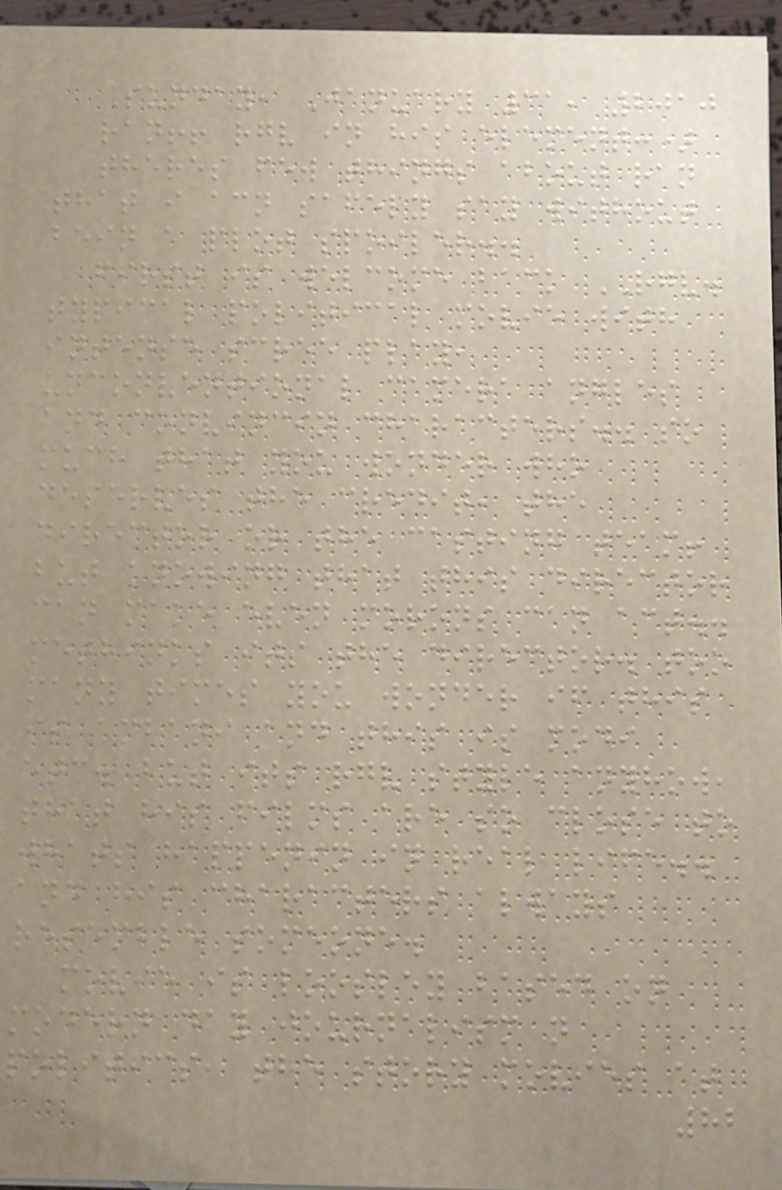Sunday, January 31, 2010
ran!! rgv in his element:)
theres few things about ran
that i acn safely say without
bein a plot spoiler..
first is welcome back RGV.
typical political movie with
intense scree play,
unconventional camera angles
and convincin characters.. so
much that you wonder who
deserves the credit, the
director or the casting team!
but knowing that this director
can make even morons can act..
methinks its the director. too
many times you wonder if this
is ambani and this is modi
etc. but its rgv style anyhow,
that his films are so close to
whats happenin in real life..
and his characters always
resemble someone.
movie is loosley based on
modern day journalism n
politics, the story movies at
82
